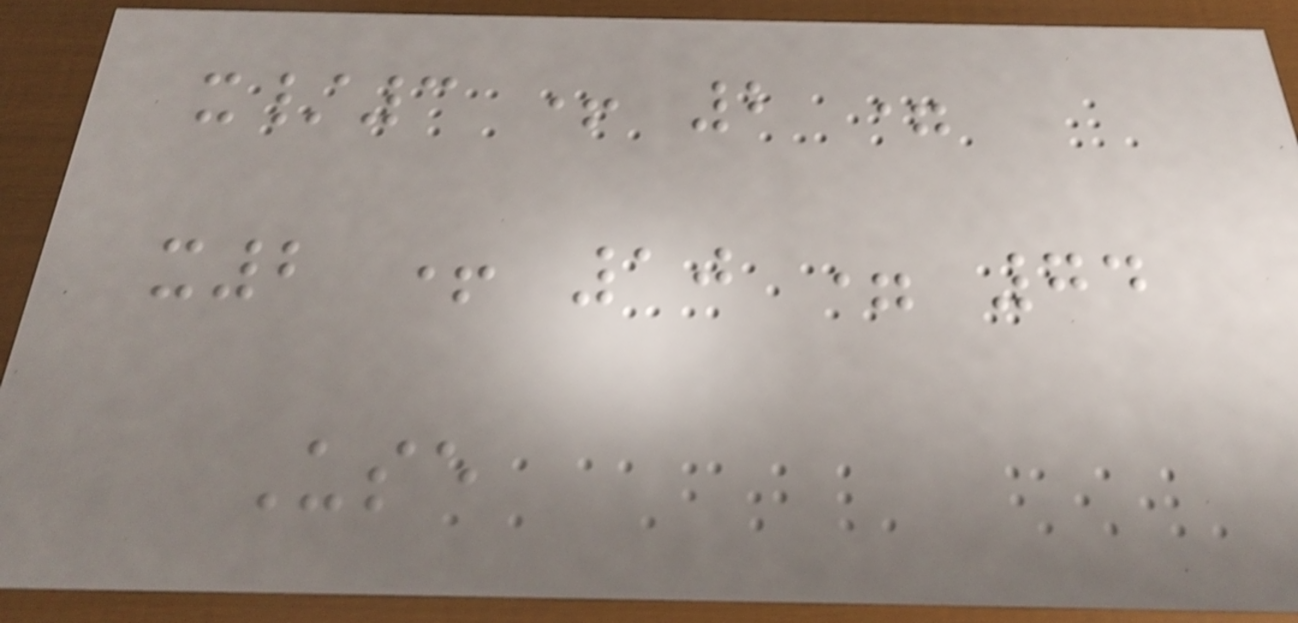x/3 + 2 =
x2 + 10 = 74
Use
